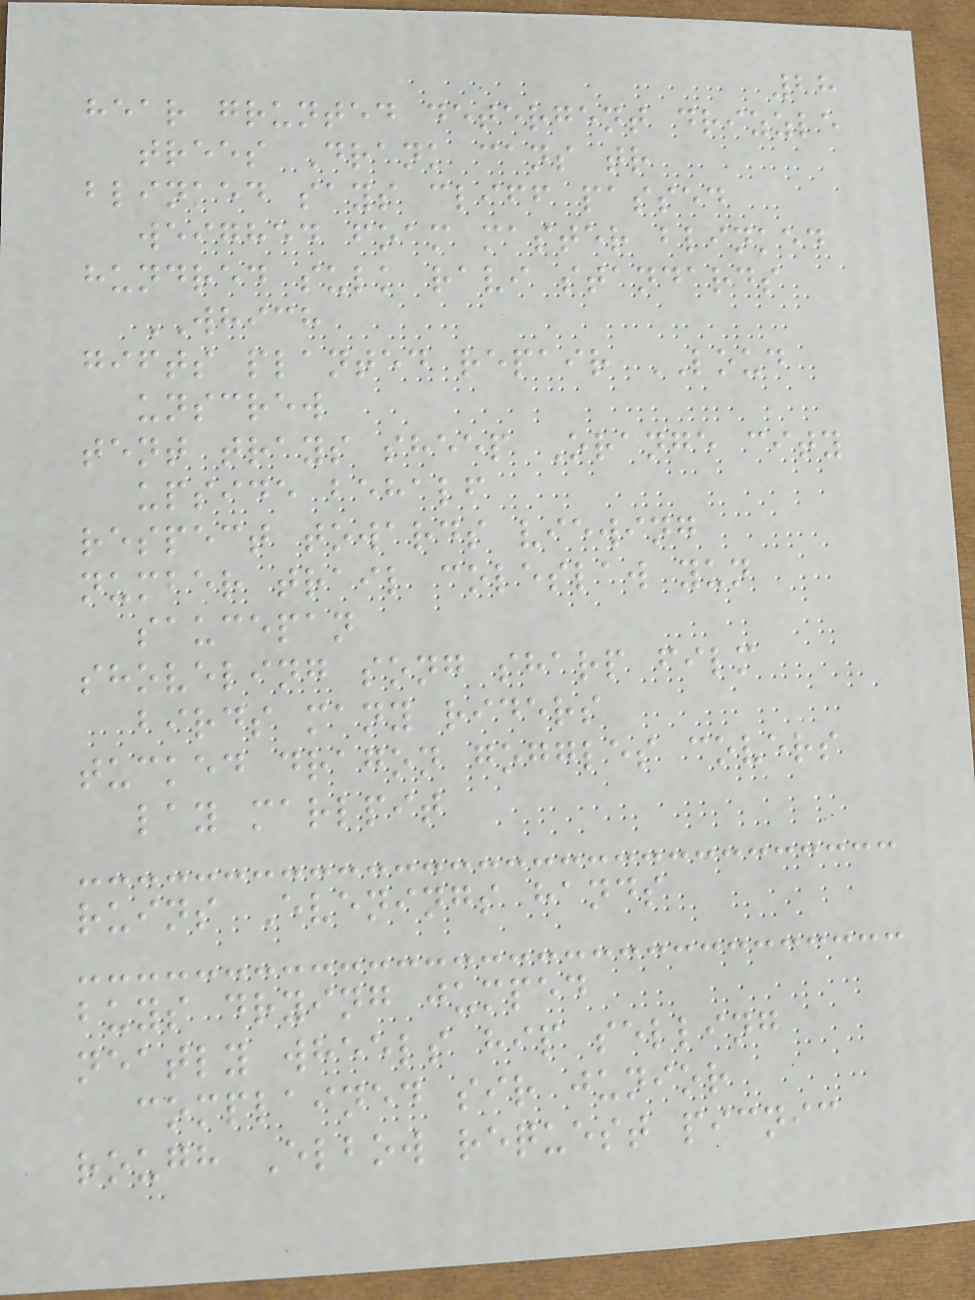28
hear grunted detergent drizzle
trees Drank cans tr
blinked says cliff passed
weighed foam master blinked
hundred sulk ravi standards
WHICH
gifts planted repair LOUD
unscrew
tent trays sheep Orange city
upside behalf
respect towards viewing
number trail coleslaw yun
saucepan
shoveling song sharp film
birds many riders
tucked dragon goggles covers
lay marlpit
ruins Evenings hands
buys drying jumped
neatly wheels hip selling
complained sir junior
rough Elbow request picnic
